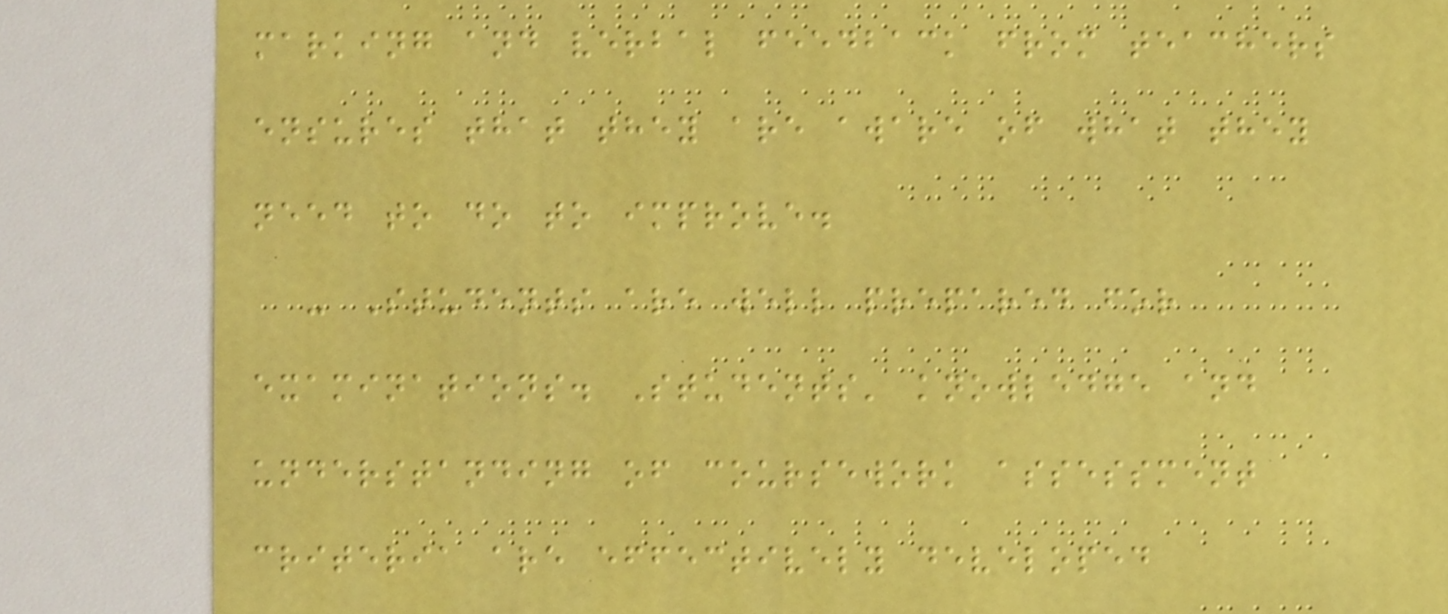marking and verbal feedback from teachers
ensures that they are aware of what they
need to do to improve.
- Students are well prepared for
examinations. Students' knowledge and
understanding of coursework assessment
criteria are effectively developed
